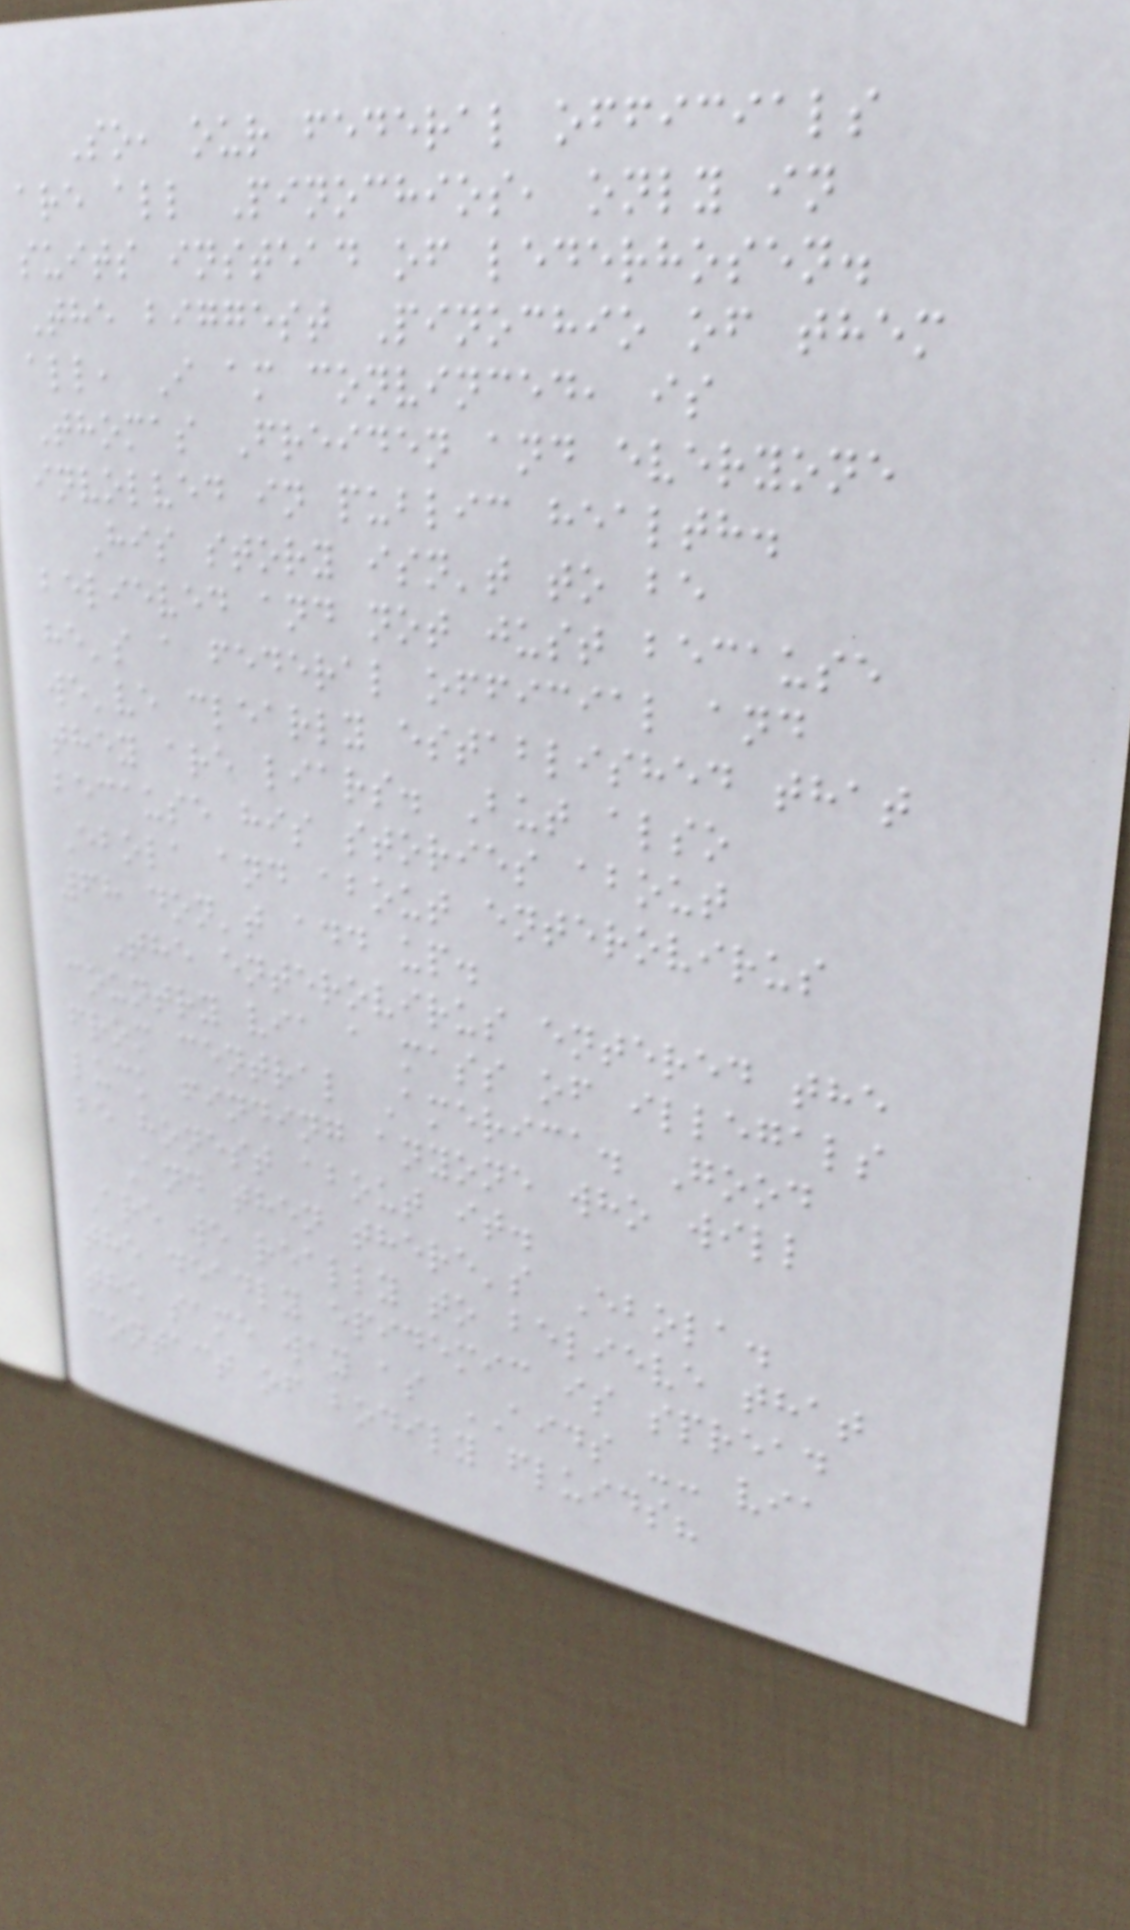So, our federal officials
are all Pinochios, only in
suits instead of lederhosen.
The biggest Pinochio of them
all, I am convinced, is
Thomas Freiden and everyone
involved in public health.
His story isn't to be
believed and not just because
he's a federal official and
we've clearly established that
they are liars. But also
because his stories about
Ebola and about enterovirus
68 don't add up.
The enterovirus entered the
country via a mass of illegals
from central America. Good
luck finding anyone who will
be honest about it.
And then there's Ebola.
Are we really to believe that
the deadly epidemic is spread
the same way as AIDS -- via
contact of bodily fluids?
